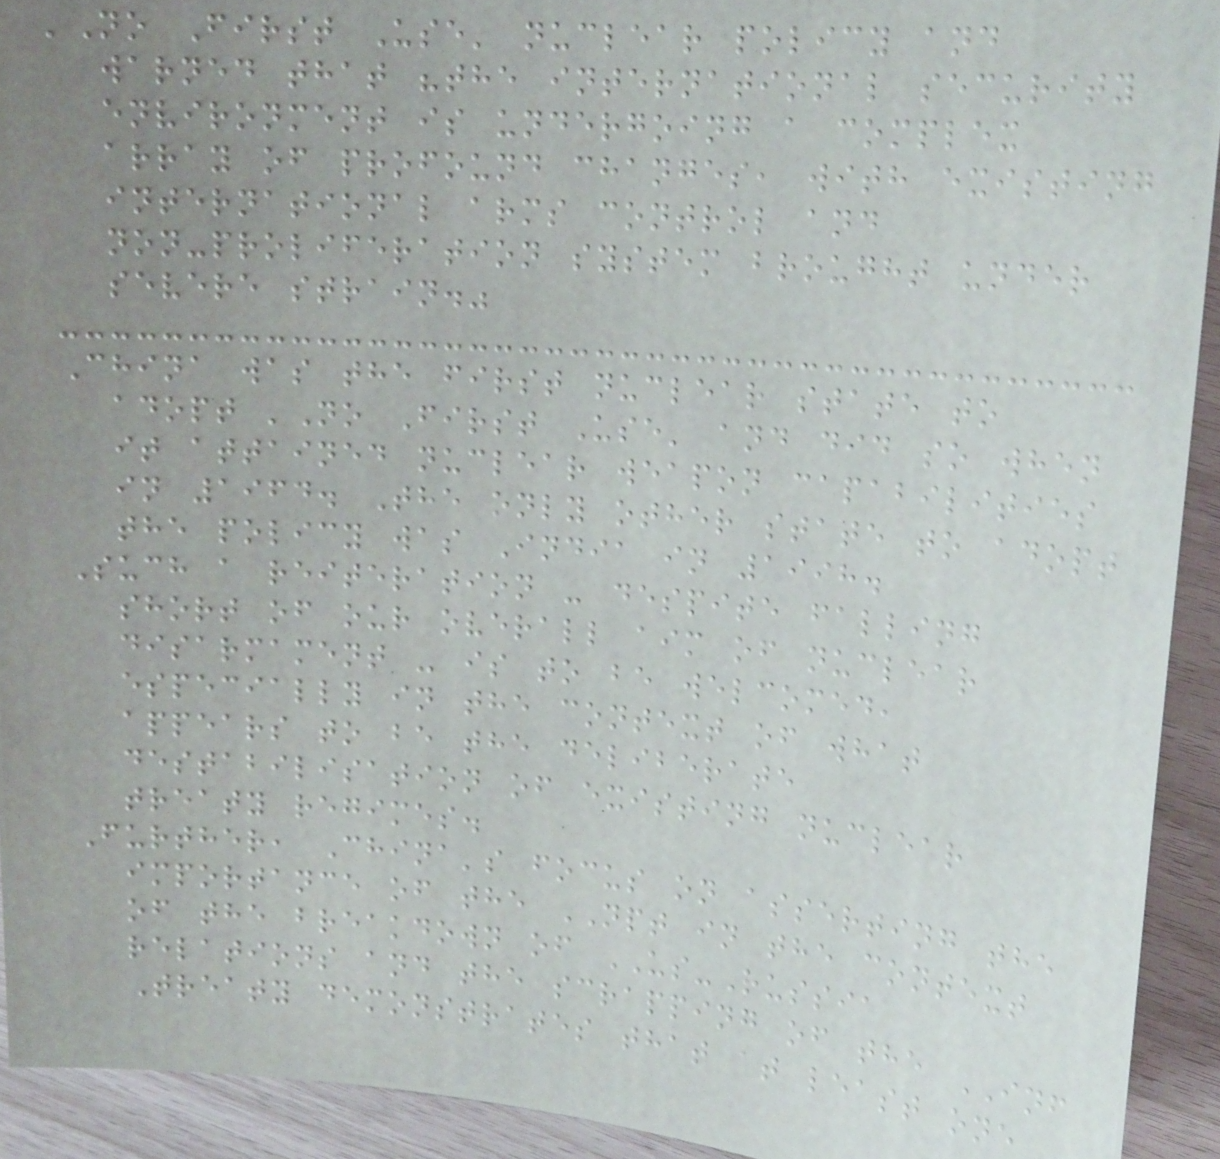'No First Use' nuclear policy and
warned that "the international security
environment is undergoing a complex
array of profound changes, with existing
international arms control and
non-proliferation system brought under
severe strain."
China was the first nuclear state to
adopt 'No First Use' and did so when
it attained nuclear weapon capabilities
in 1964. The only other state to adopt
the policy was India in 1998.
Such a reiteration - despite falling
short of our overall aim of nuclear
disarmament - is to be welcomed,
especially in the context of what
appears to be the deliberate
destabilisation of existing nuclear
treaty regimes.
Further, China's focus on asserting the
importance of the NPT in the context
of the breakdown of US-Russia
relations and the scrapping of the INF
Treaty demonstrates that at least one
